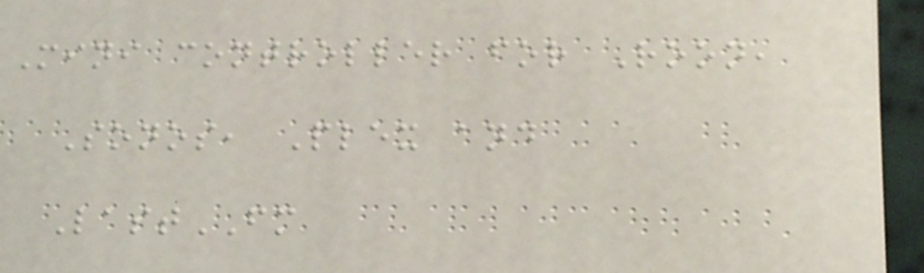Mini controller for Roon,
Sonos, Plex and
LastFM
